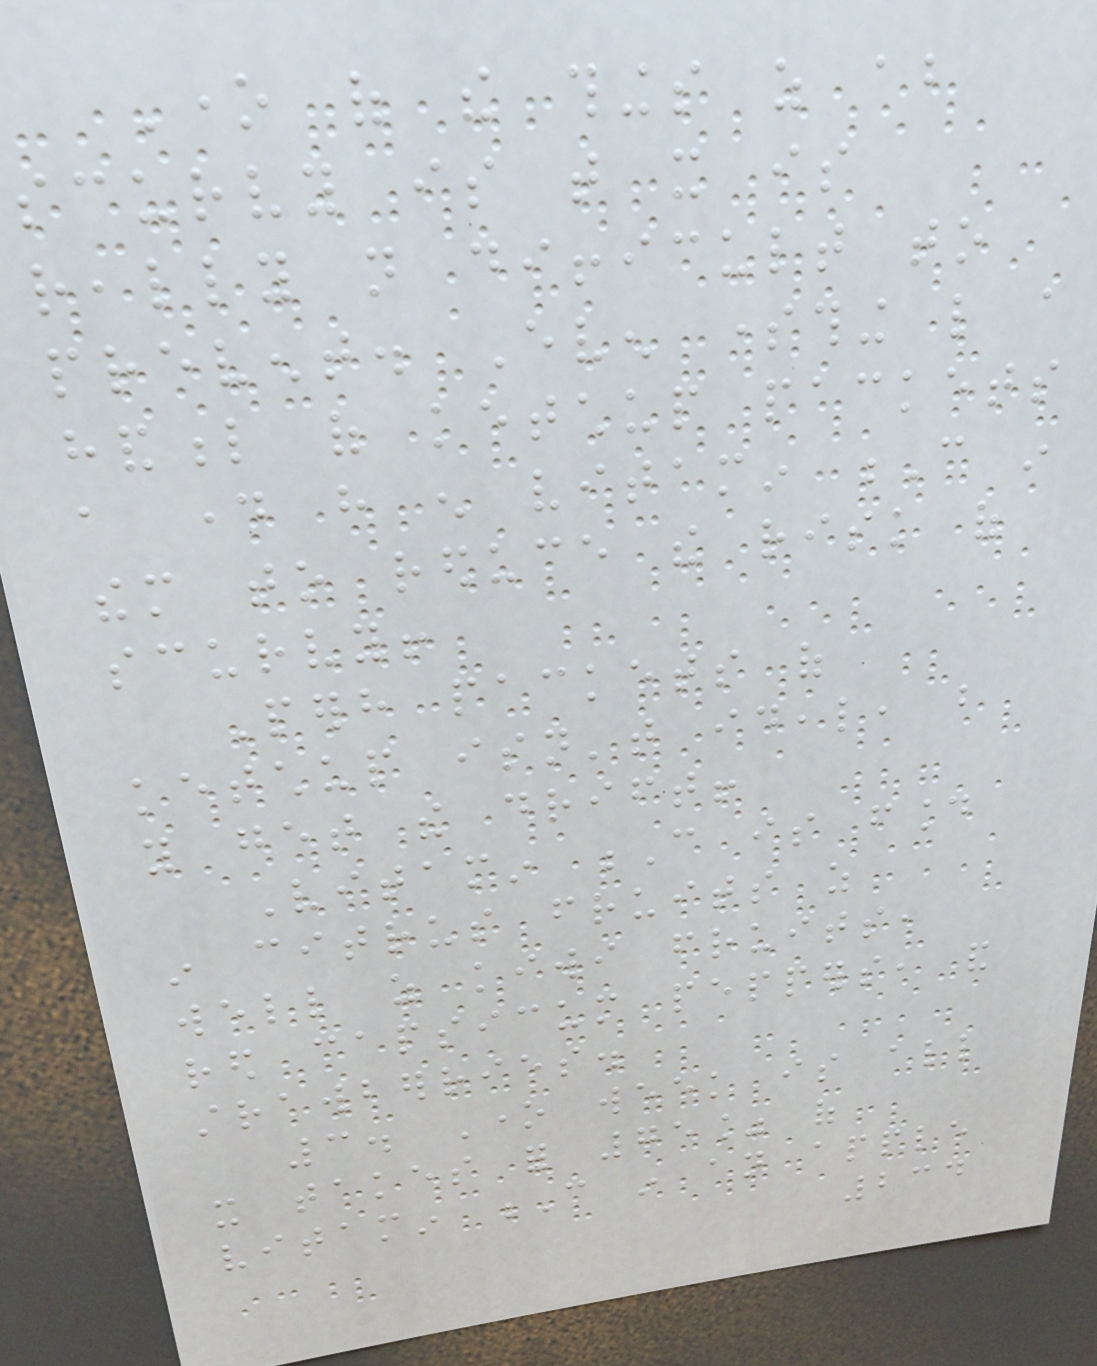One of the things as about
scurvy is that it is
really not difficult to
prevent. Even something like a
handful of ketchup packets
a day have enough vitamin C in
them to reduce the risk of
scurvy!
Perhaps packets of
ketchup isn't ideal, but
you get the drift!
Vitamin C is found
in citrus fruits as
well as kiwi fruits,
red capsicum peppers, and
strawberries.
3. One week is all
it takes for 75% of
vitamin C in an apple
234
